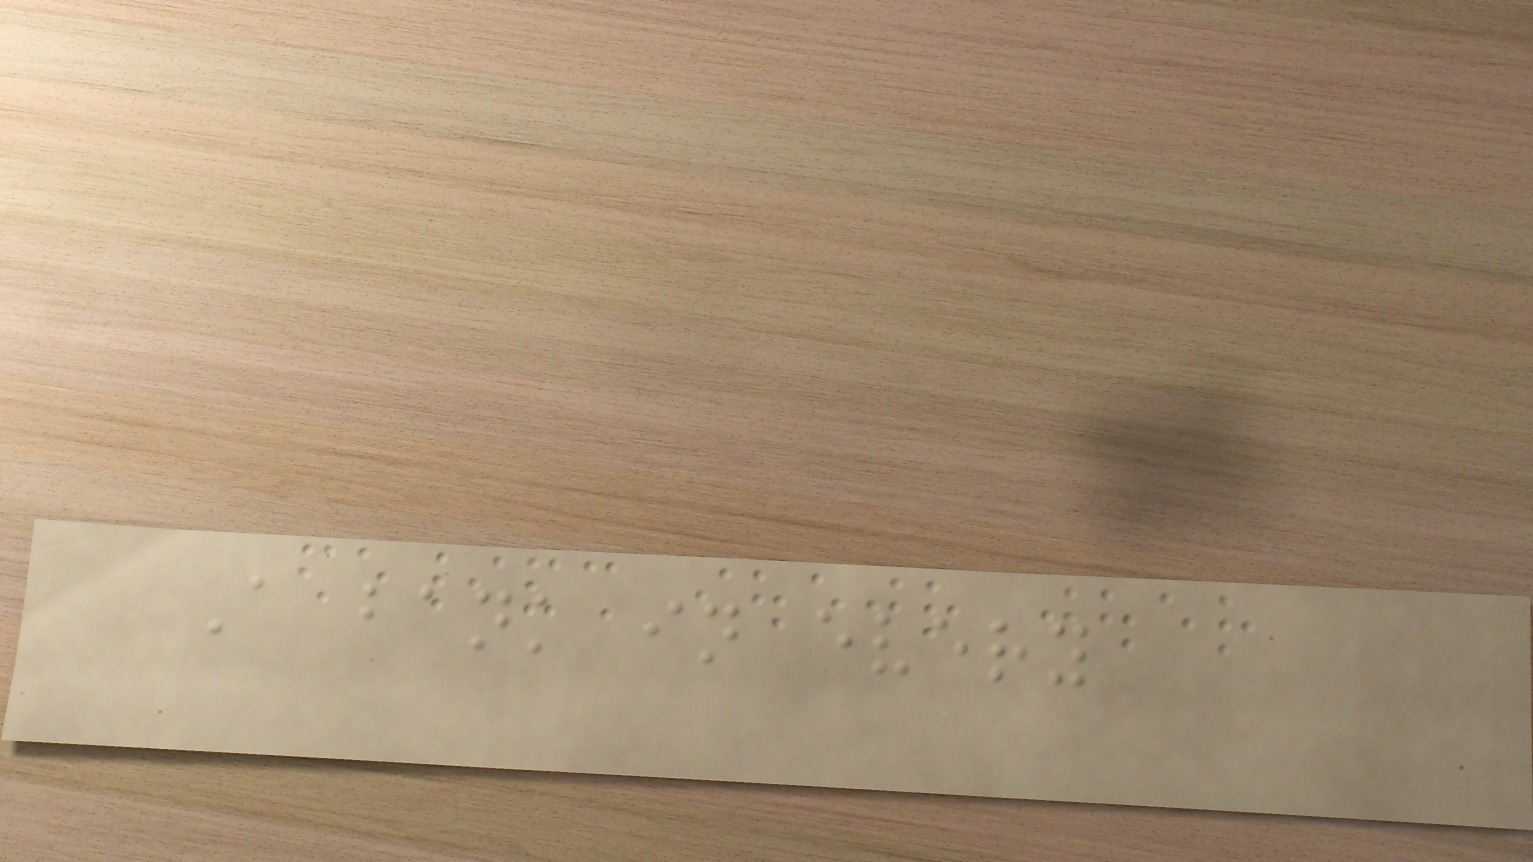A bank in every
